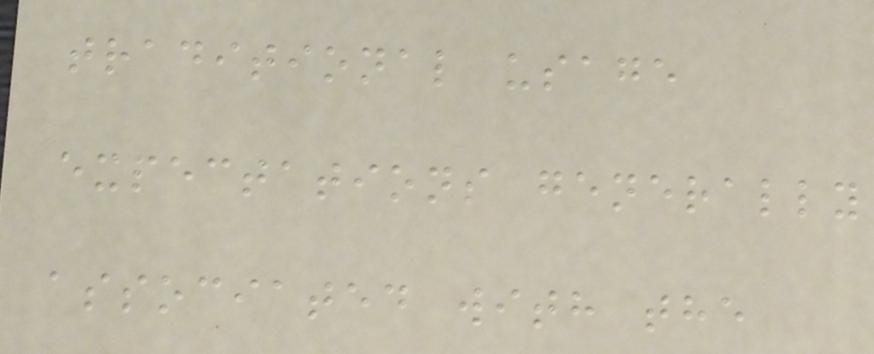traditional usage
expectations generally
associated with the
